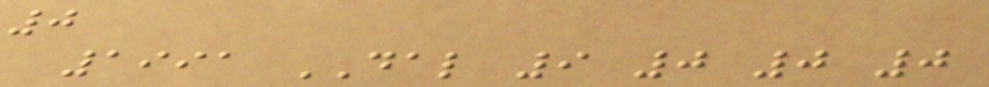0
1991 DAL 9 0 0 0
